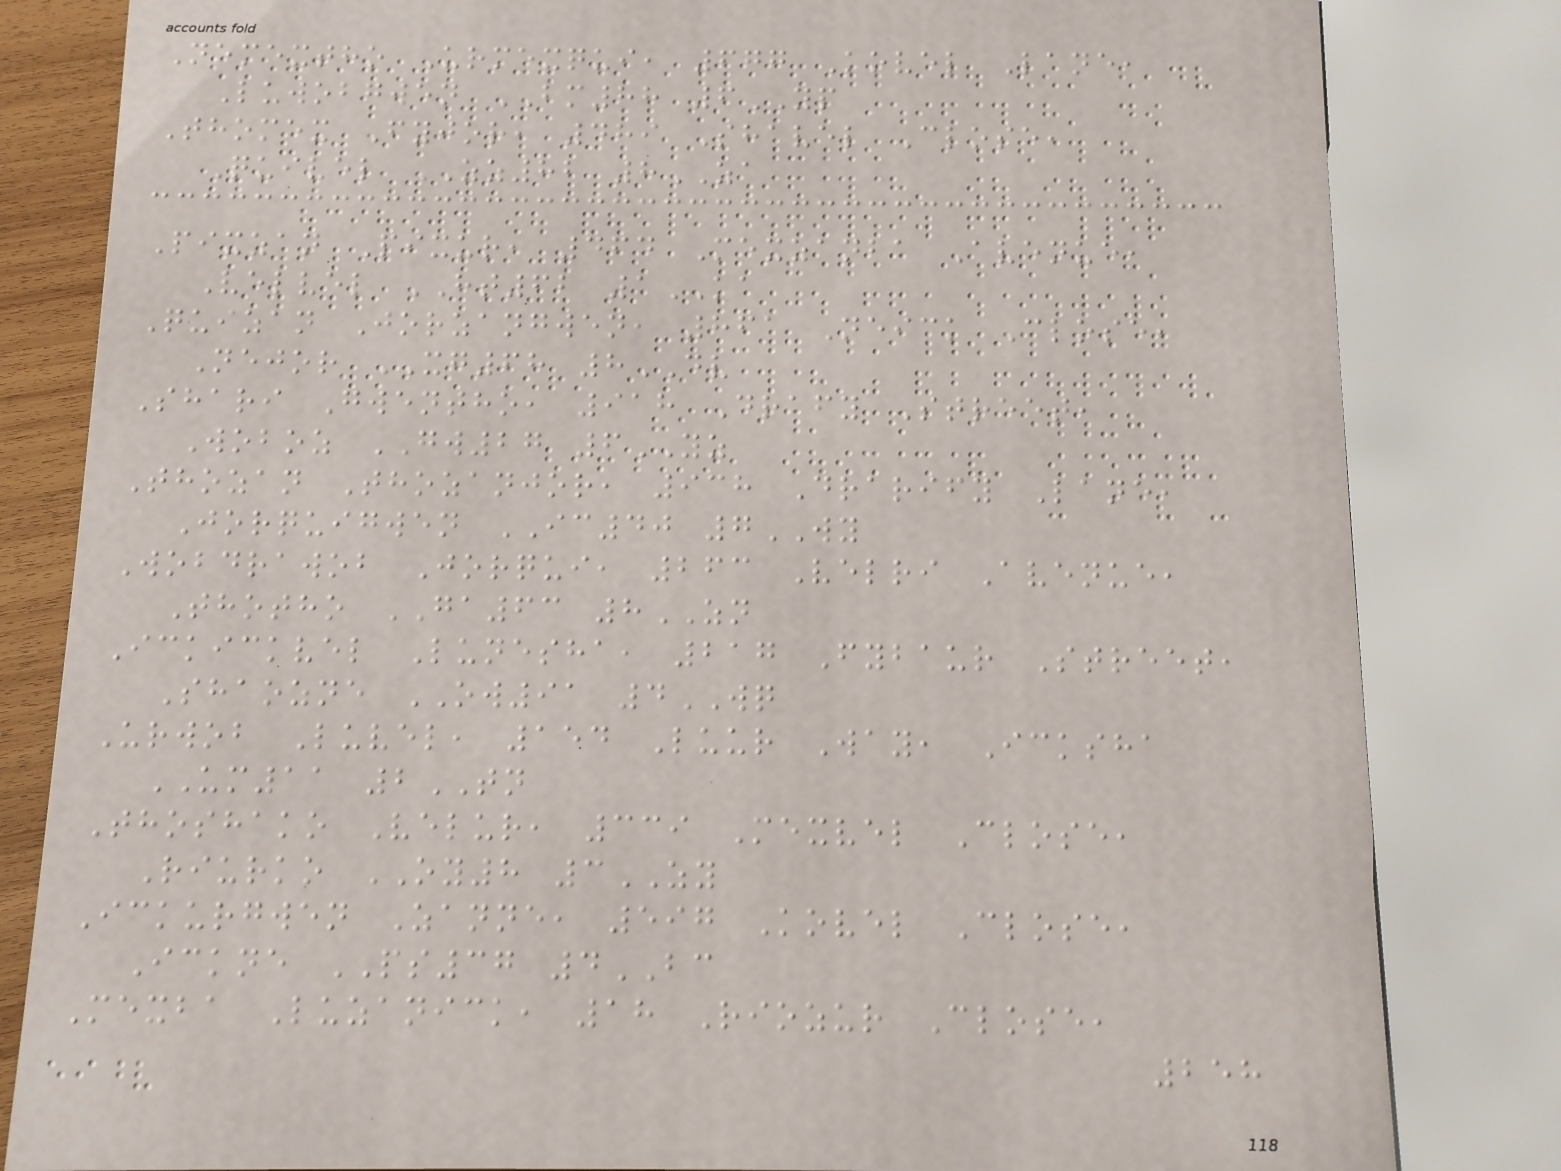Nemextho Urmexqui, 677 Kovel Lane,
Luwobgwen BM88 6YP
Thomex Fyjor, 489 Shavel Close,
Quivel ZZ82 8ZA
Pixzan Pixur, 464 Mexzanba Avenue,
Velvel HT62 1KA
Quizan Jorzangwen, 861 Neick Close,
Nejor XG68 8DV
Shari Gwentho, 918 Drafy Street,
Woboz GW27 6YZ
Thozan Thozanjor, 938 Drarify Lane,
Jorquigwen IC40 7WY
Wobdrawob Jorqui, 263 Velri Avenue,
Thotho GA63 8ZN
Ickickvel Lunesha, 217 Fybaur Street,
Shaozne OW91 4WQ
Urwob Luvel, 154 Luur Way, Icksha
UM11 2TN
Thoshako Velur, 339 Mexvel Close,
Riurko OY8 3ZY
Ickurgwen Zanne, 597 Kovel Close,
Ickne PS37 4BC
Mexba Luzanick, 18 Riozur Close,
258
